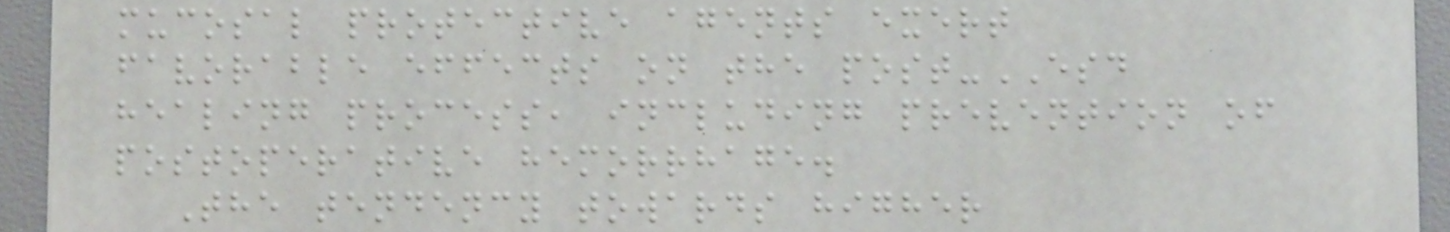mucosal protective agents exert
favorable effects on the post-ESD
healing process, including prevention of
postoperative hemorrhage.
The tendency towards higher
